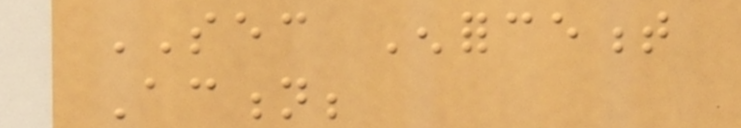SEC Enforcement
Action;
